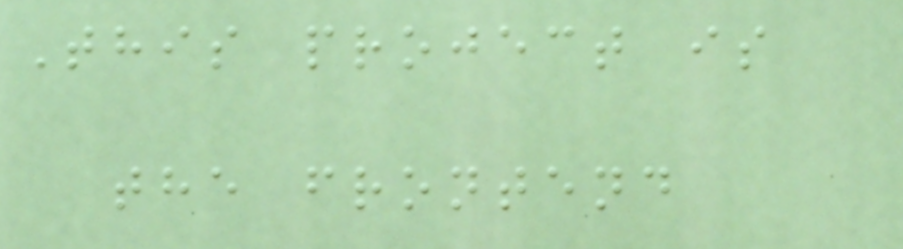This project is
the frontend
